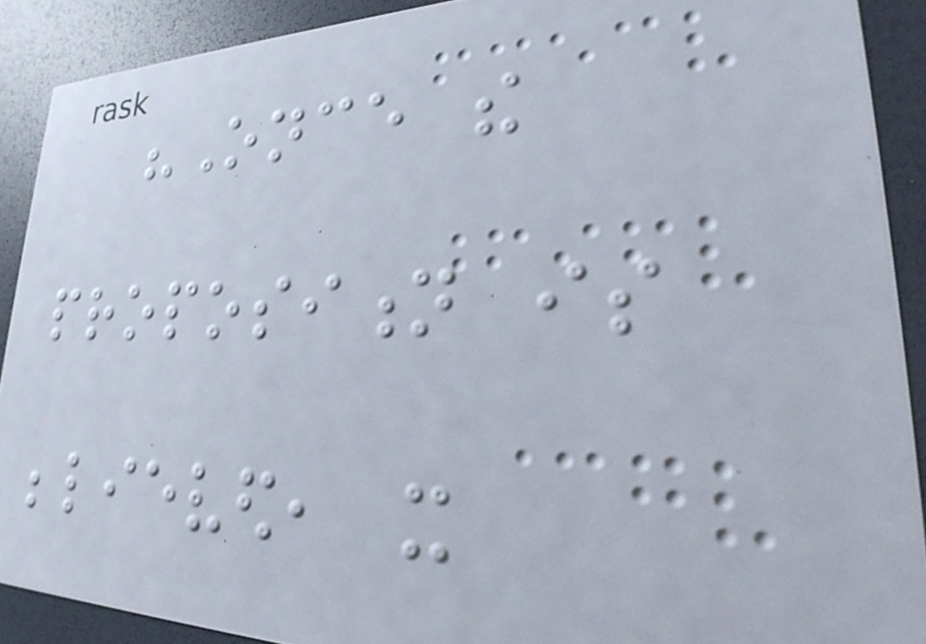"Once the
proposition is
believed, it
